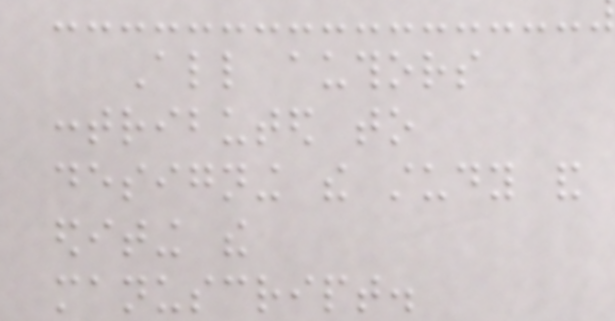All authors
contributed to
designing the study and
editing the
manuscript.
